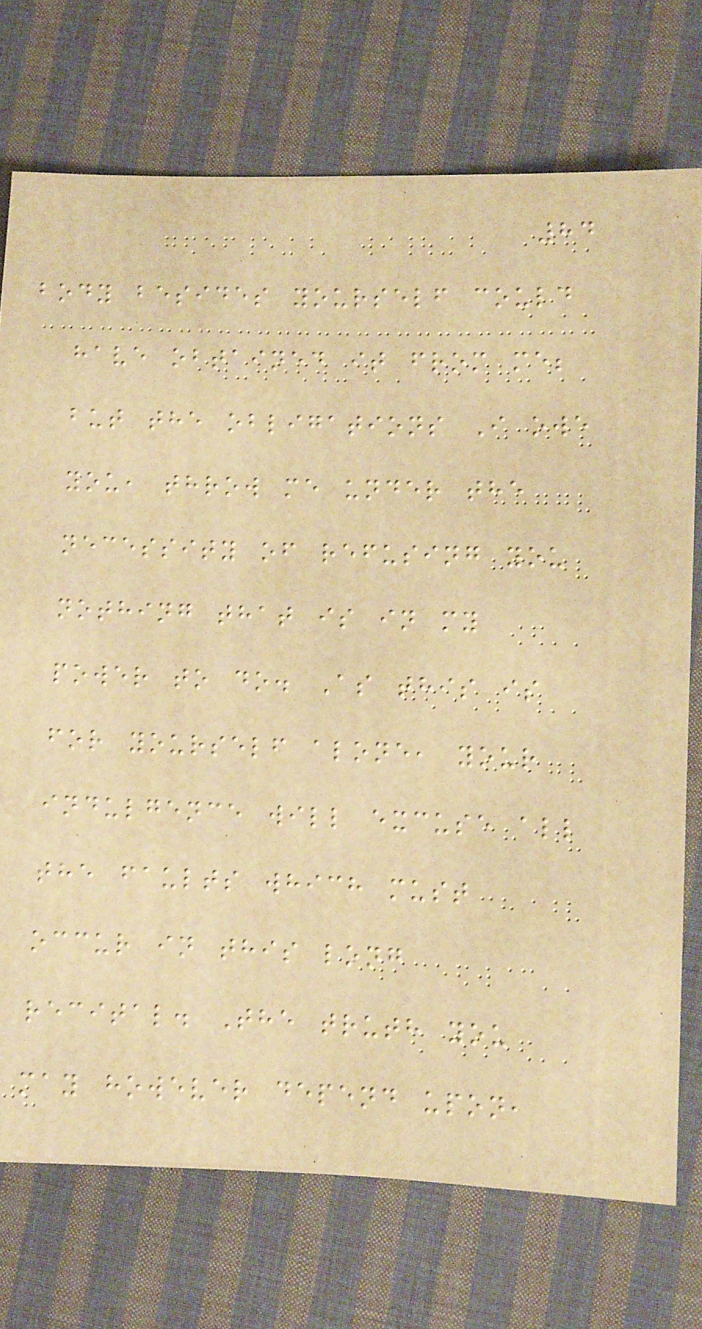84
body besides yourself could
have obtained it from me;
but the obligations I owe
you, throw me under the
necessity of refusing you
nothing that is in my
power to do. As this is
for yourself alone, your
indulgence will excuse all
the faults which must
occur in this long
recital. The truth you
may however depend upon,
